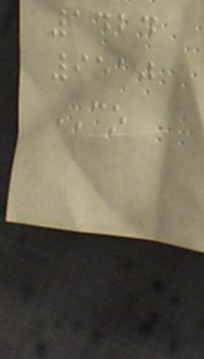1424
9510
CO
